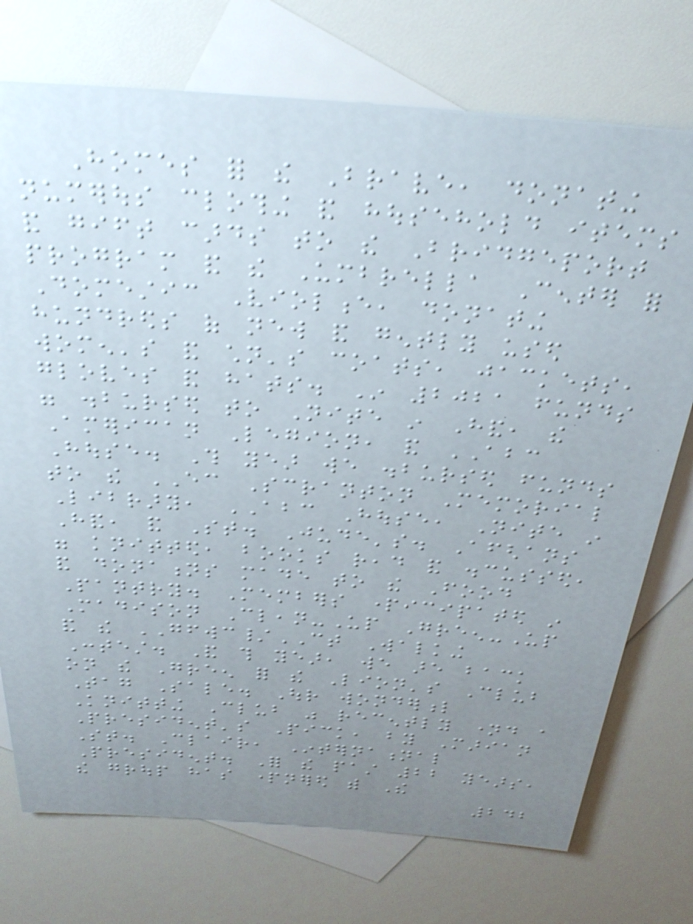Homes for the Brave, donating
numerous clothing and household items
and gift cards to the Bridgeport
program and the Umbrella Center for
Domestic Violence, donating
hundreds of new and gently used
women's and children's coats, jackets,
gloves and hats. In 2021 funds
were disbursed to Nite in Hand, the
American Legion, and ABC
House. This year we disbursed funds
to the EC Scranton Memorial
Library, ABC House, Nite in
Hand, and St. Jude's. Afghans
were knitted, books read and discussed,
and donations made to the Food
Pantry. Members participated in
Madison Clean-Up Green-Up
and the GFWC/CT Walking
Contest. And this year, we are back
on the Green for the Lion's Club
Tag Sale. Our wonderful
Knitting Club was recently named a
President's Pick, by Marian
St. Clair, International
President. For the past 22 years,
the group has partnered with The
242
